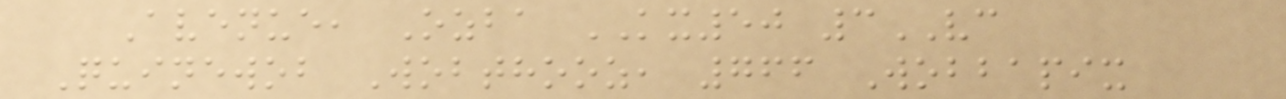Avenue, Ozba KX50 3VC
Quinewob Wobthooz, 766 Wobbapix
